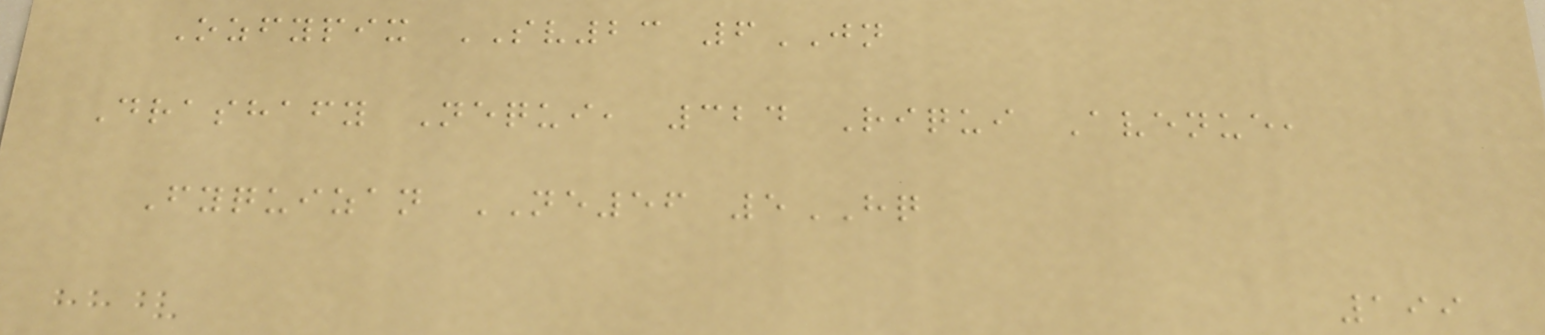Ozfypix SV23 6JN
Drashafy Nequi, 324 Riqui Avenue,
Fyquizan NE56 5HQ
199
